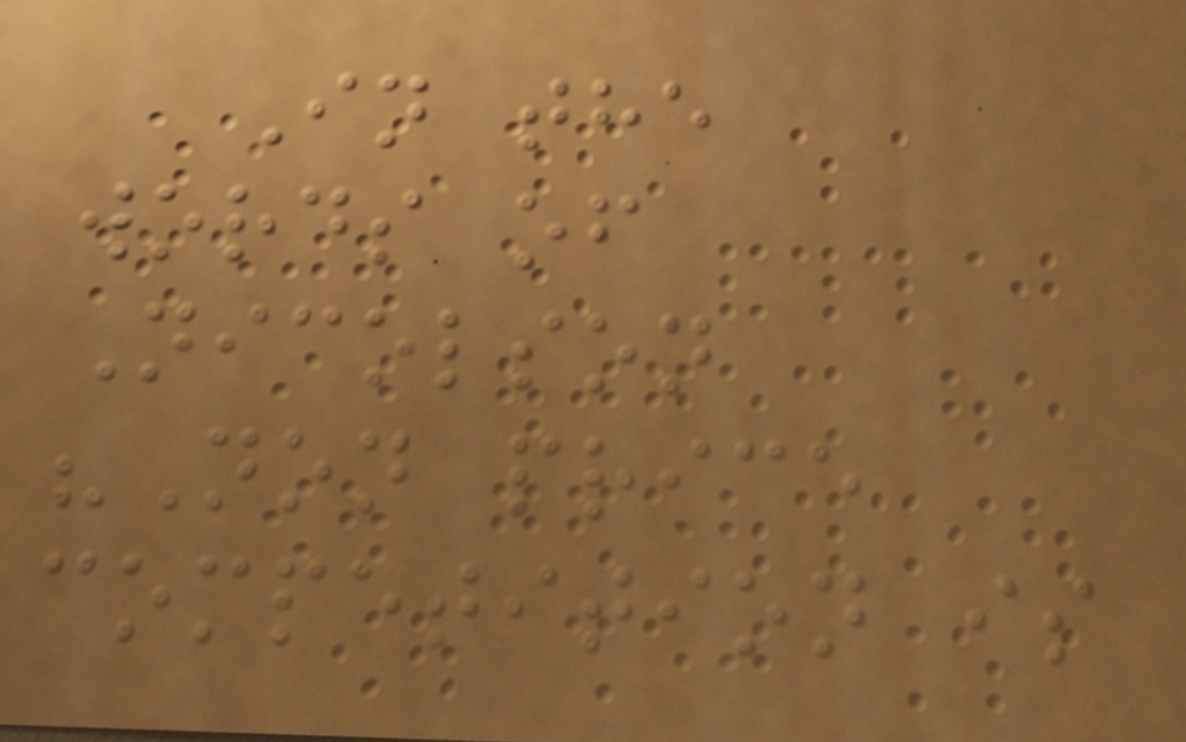In the
words of
Nicolson
"Non price
competition is
